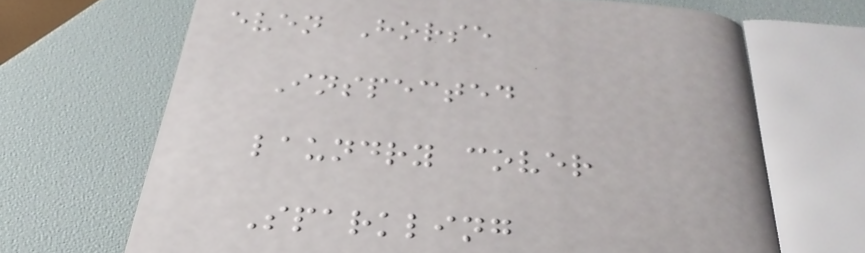even Horse
Inspected
laundry cover
Sparkling
